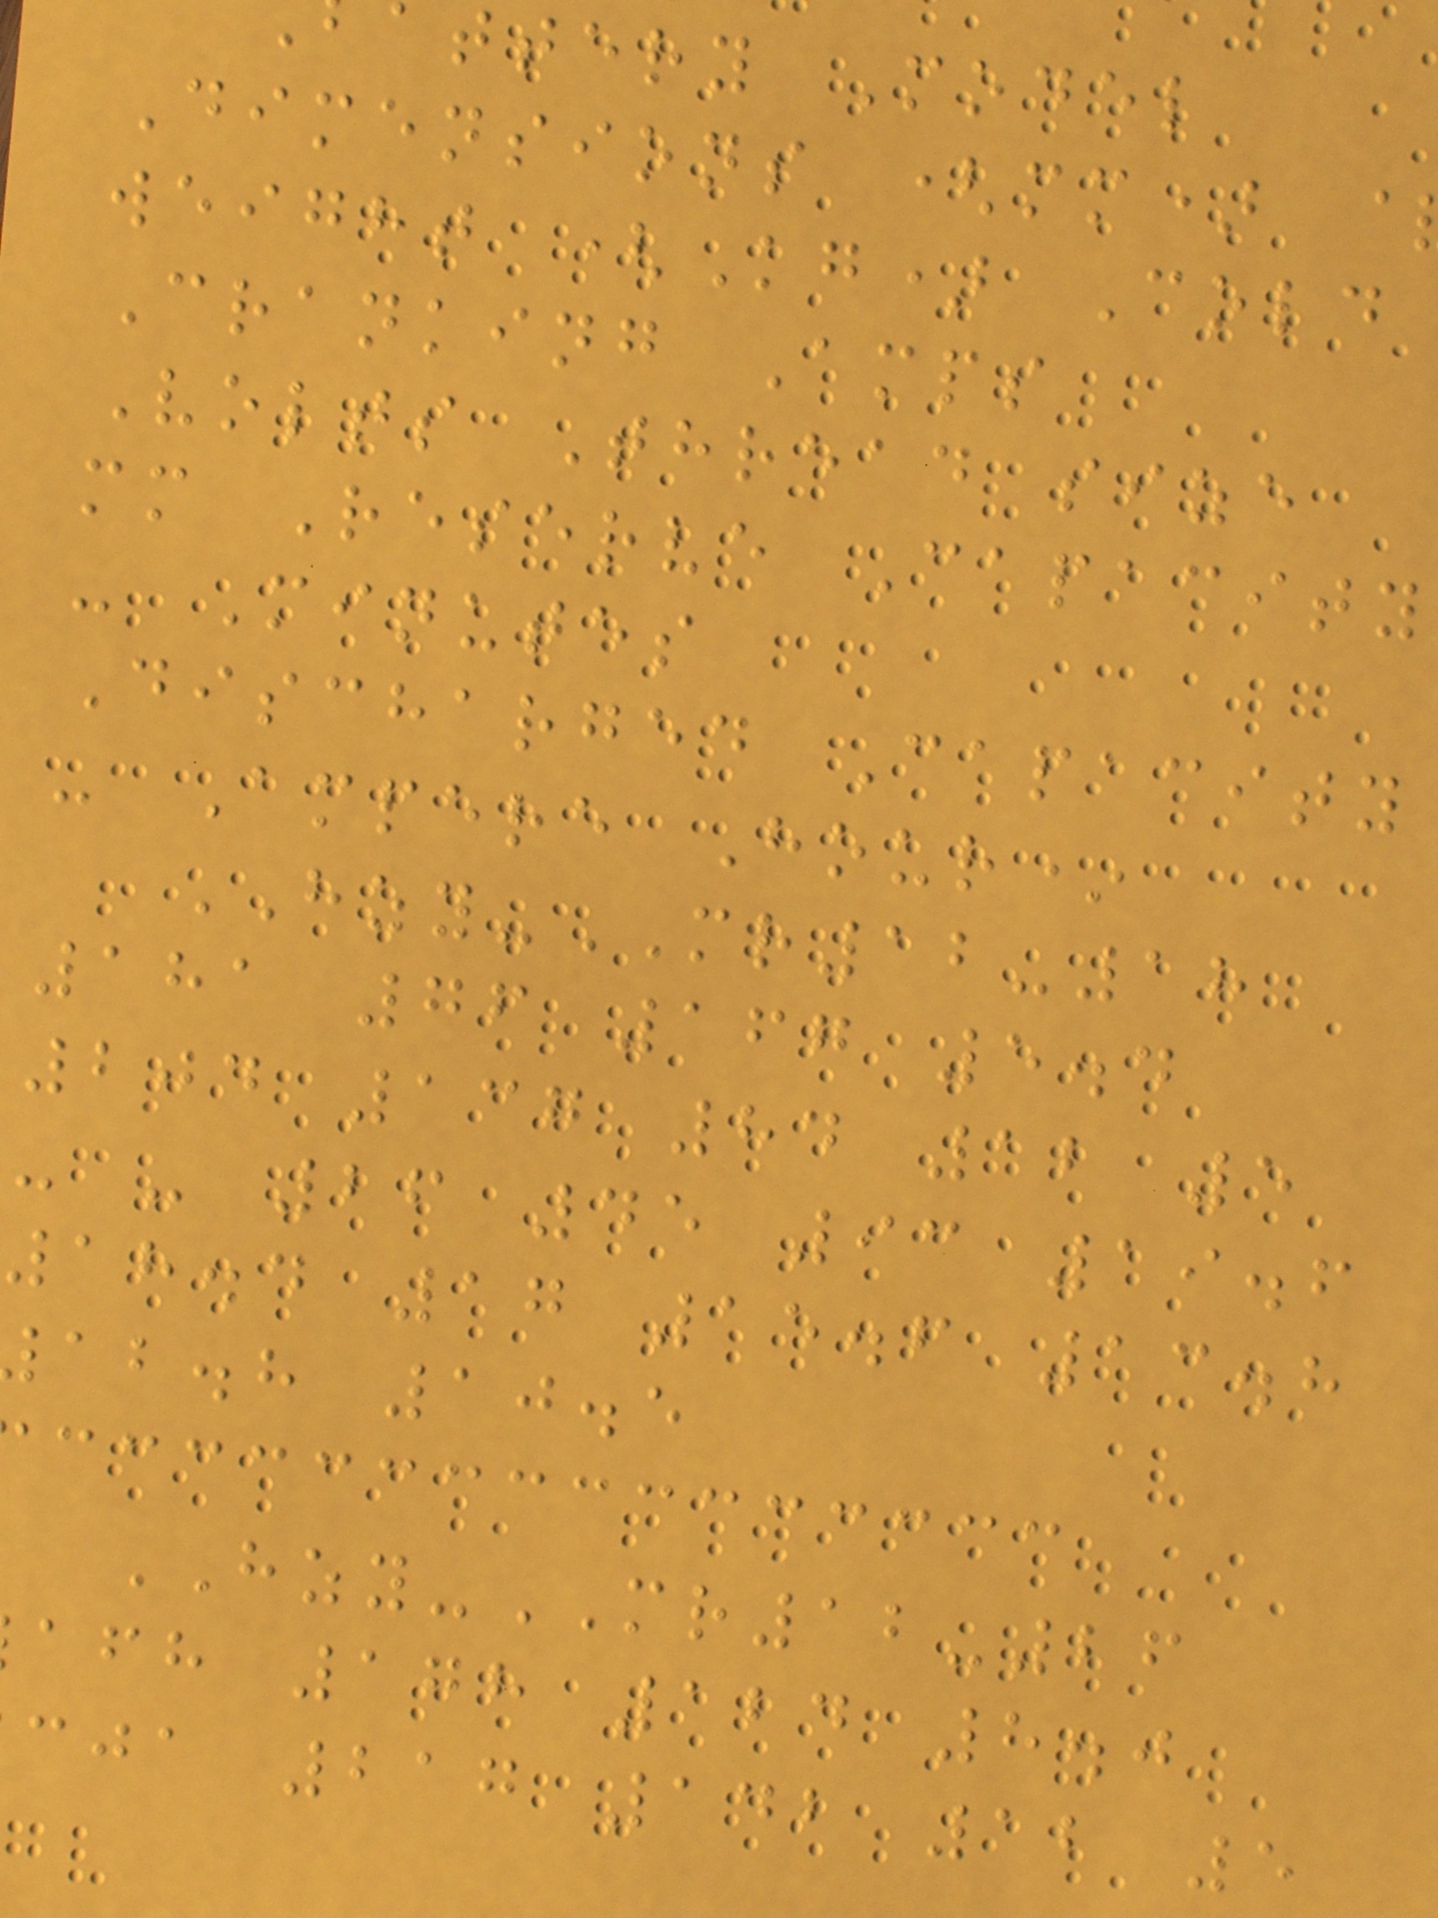ttery Model
Dimensions (mm)
weight (Kg) Cold
Cranking Amps
Volts Thread size
mm Reserve Capacity
- Minutes
Discharged Capacity
- Ampere Hour*
HZY-MR12-18
181 76 167 5.4
204 137 84 12 5
- - 26 45 93 19.6
18.4 17 15.6 13.8
ab.h 10.5
HZY-MR12-26
afh 178 124 8.0
cja 217 142 12 5
